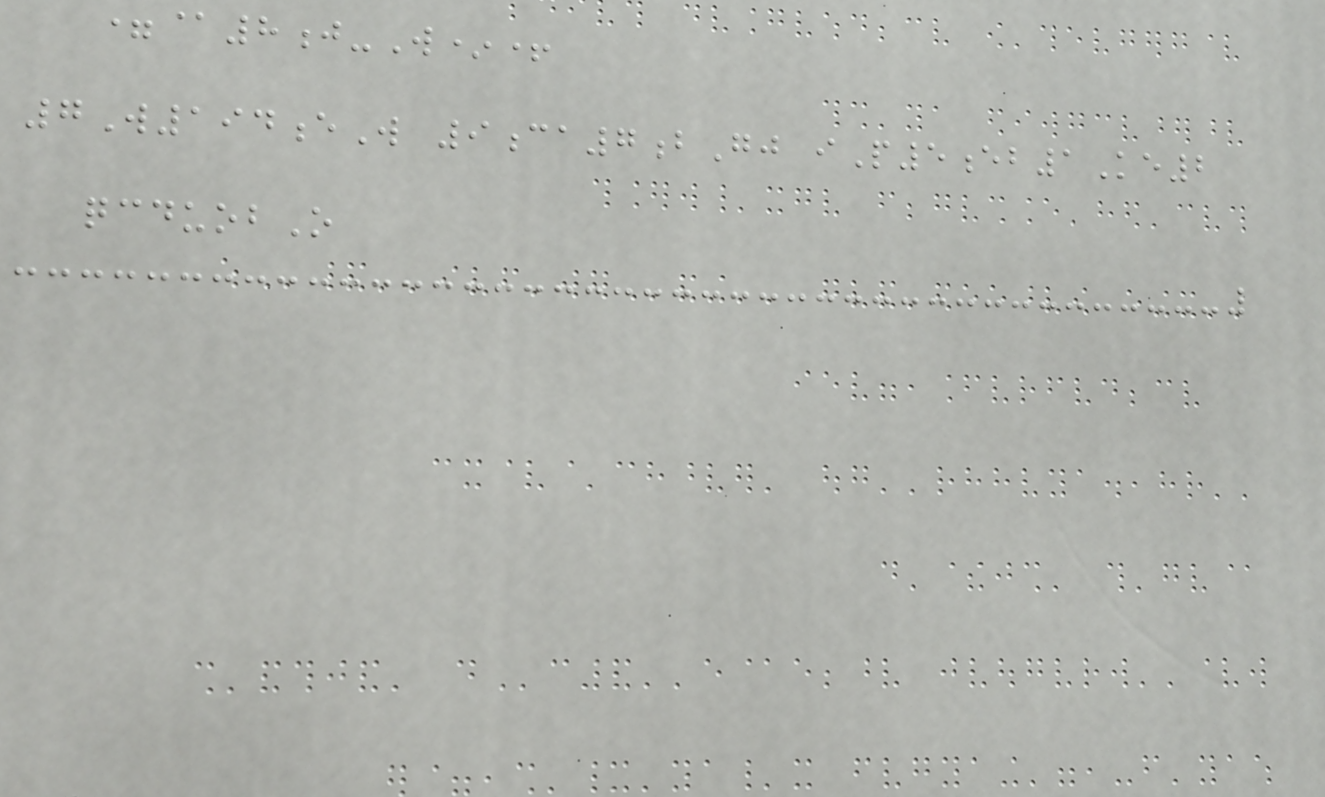=@8j-W*+
7W194eW 9ca7bGj iP5eb1Ke2
qcduobO
